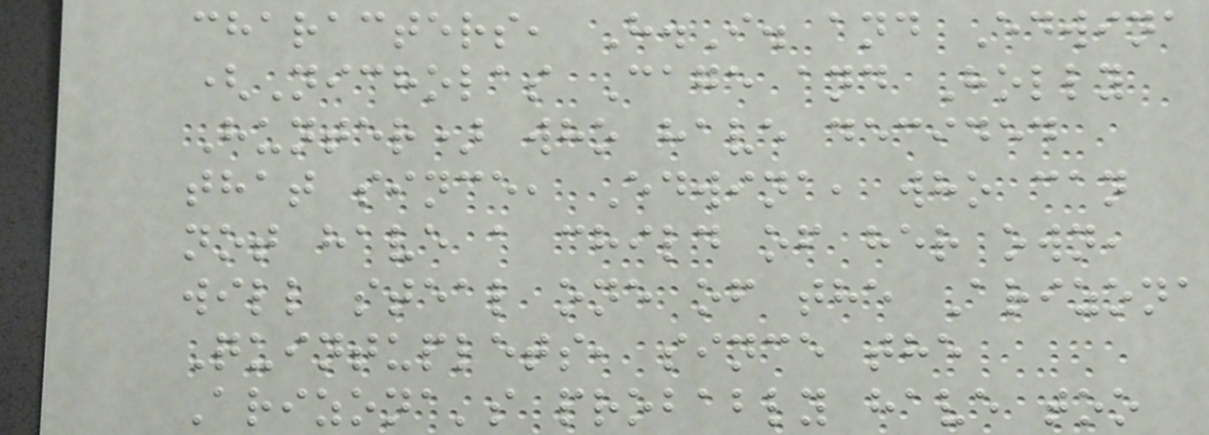characters, H.I. and Edwina
(Nicholas Cage and Holly
Hunter) who have decided
that since, Edwina, who can
not have a child of her own,
will steal one of the Arizona
Quintuplets, since the
Arizona's probably have too
